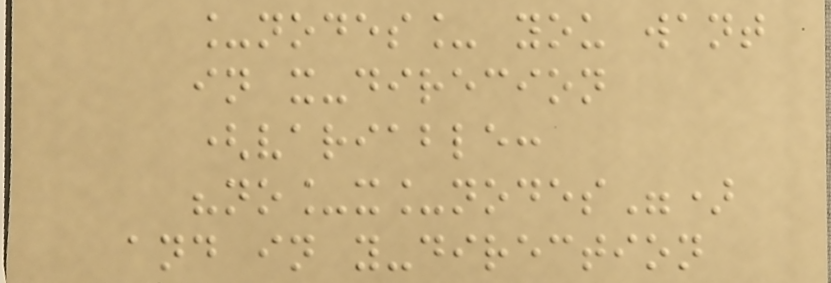_nodes_ you want
in x-direcion
(variable:
"no_x_nodes")
and in y-direction
